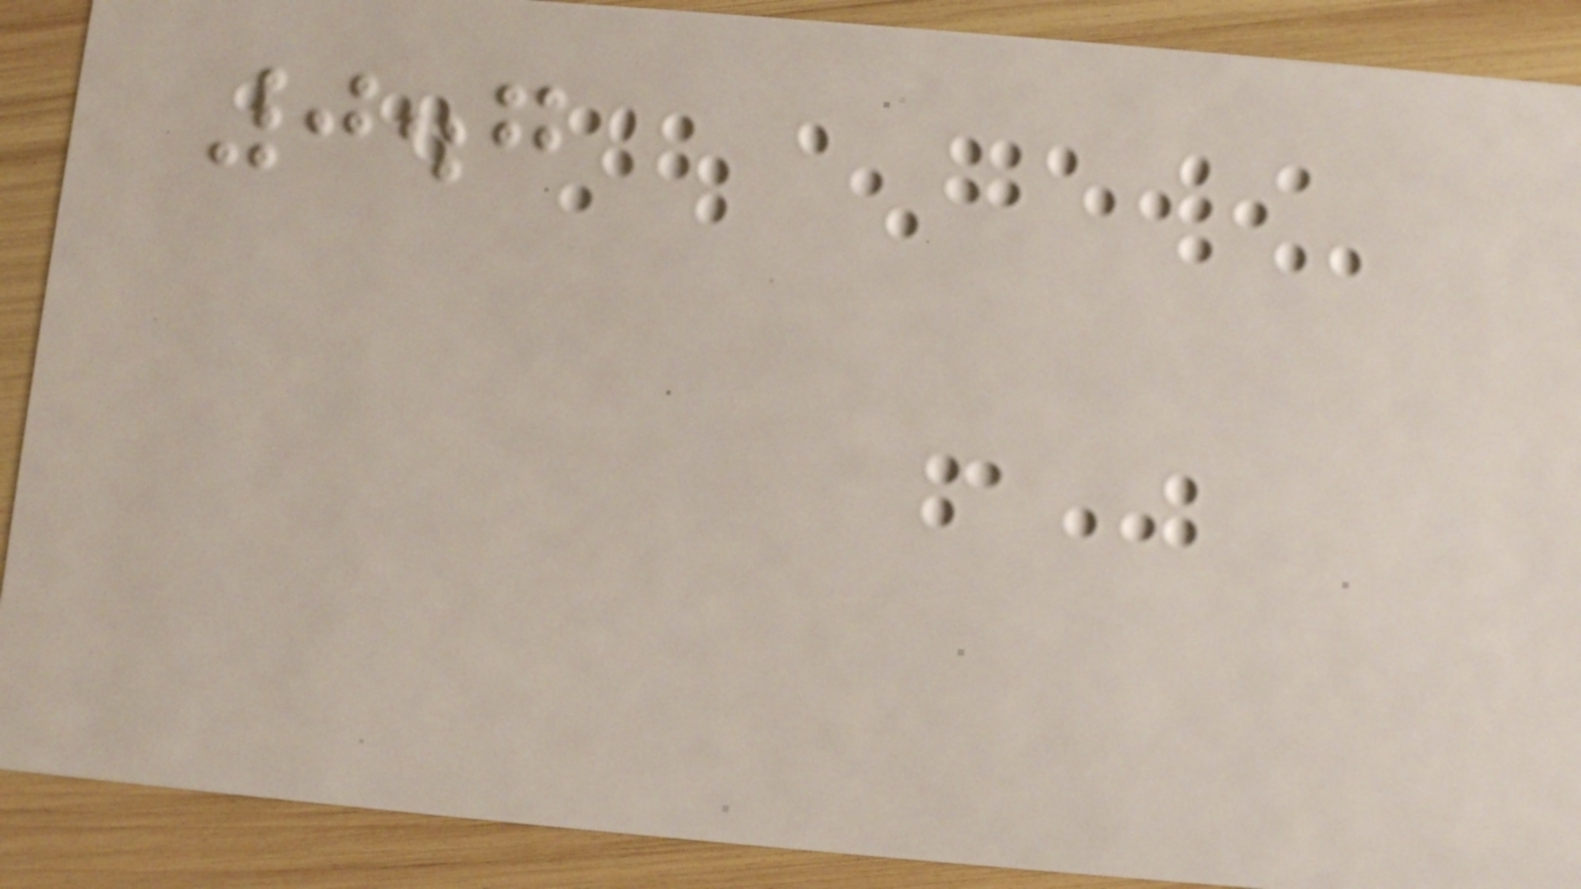0.7
